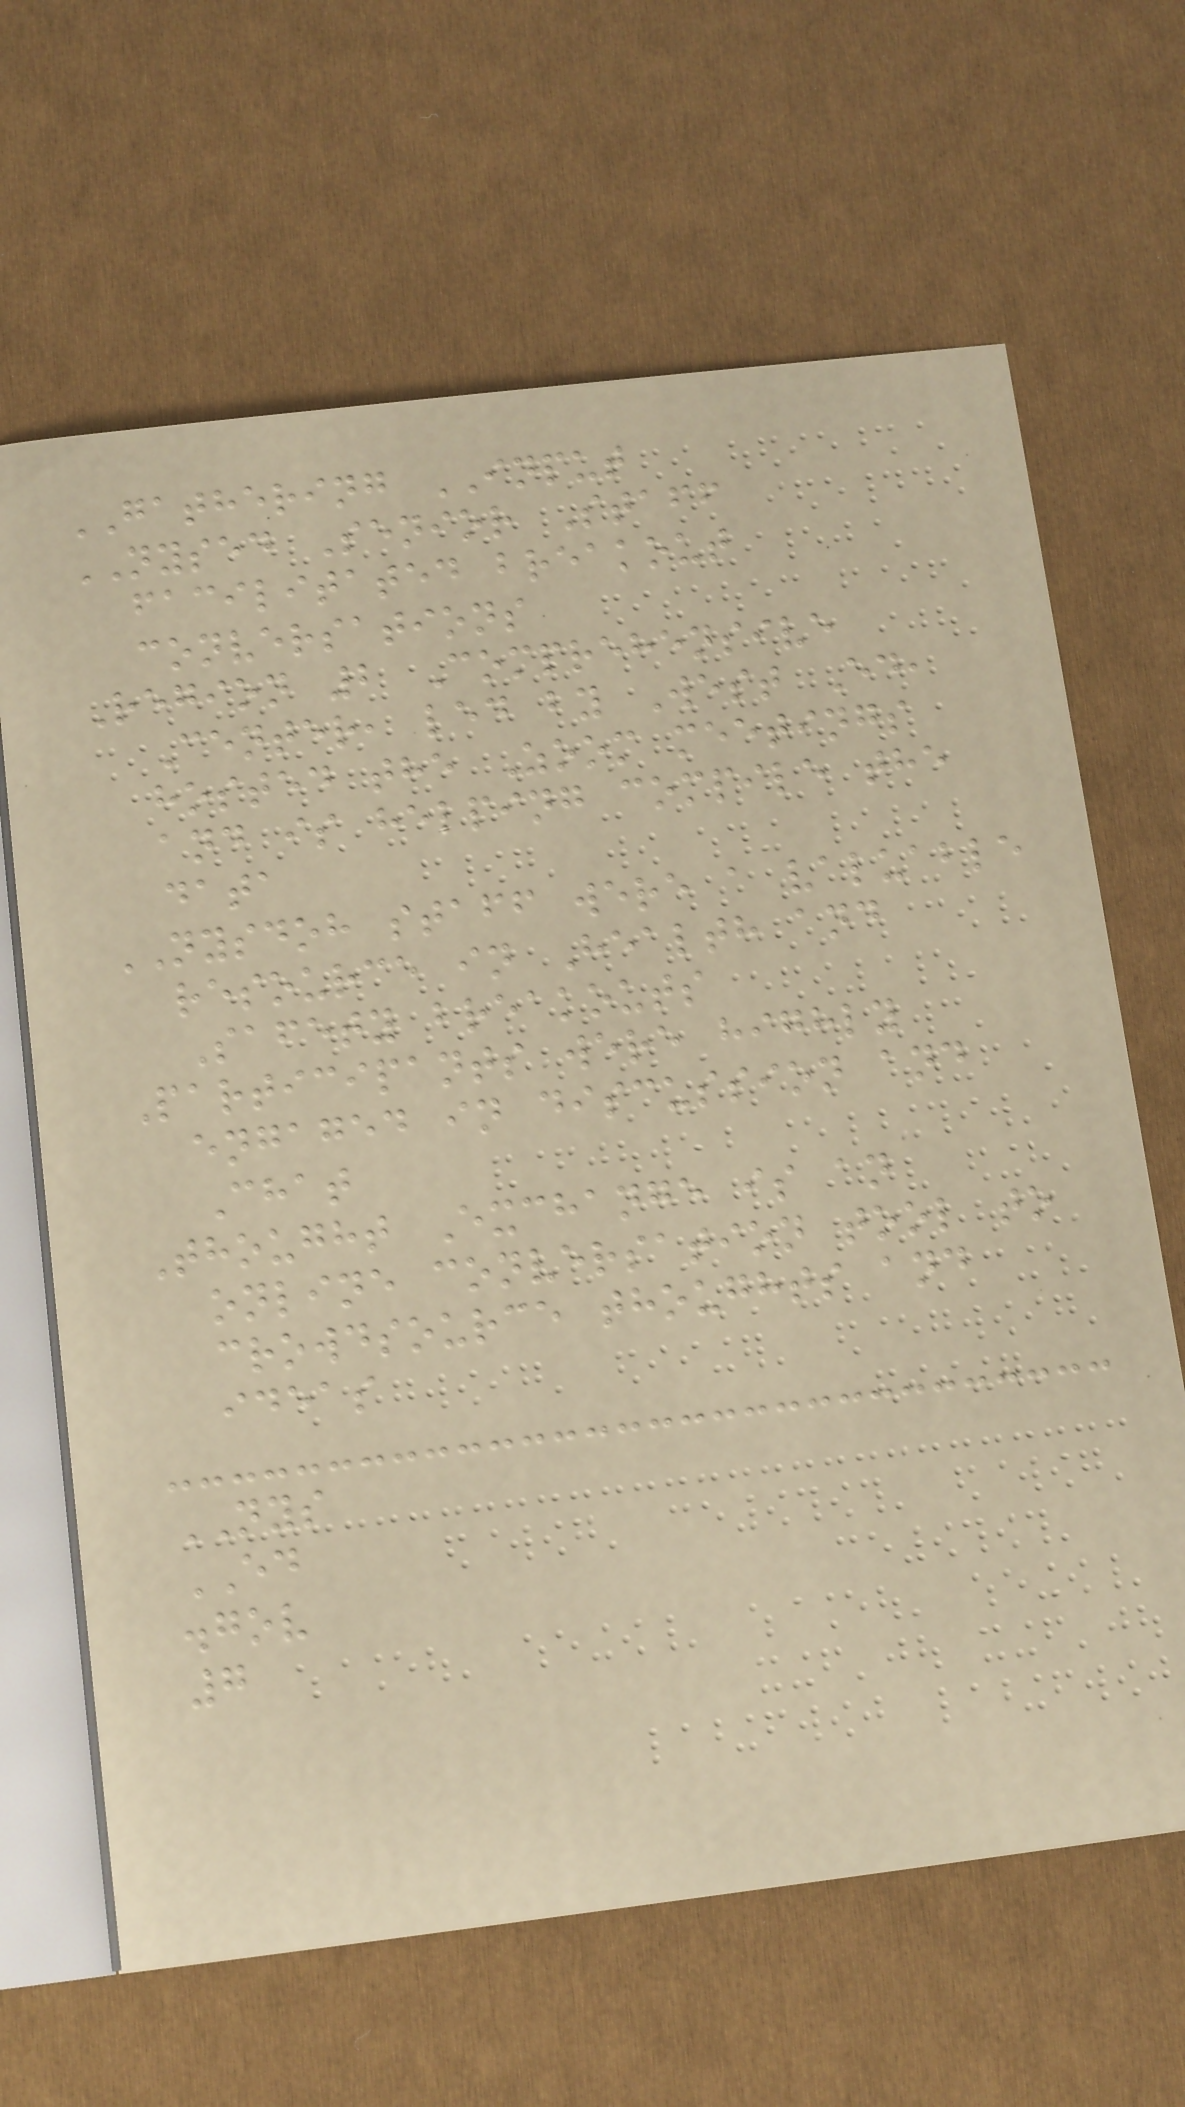GATHERING INPUT
NYSED Senior Staff
facilitated breakout
conversations
Region 2 Comprehensive
Center, led by West Ed,
hosted the Zoom meetings
and is helping compile the
data
NYSDOH staff were a valuable
resource in Health and
Safety breakouts
Participants were highly
engaged in discussion and
Chat
Thought Exchange is an
online conversation tool to
crowdsource thoughts and
ideas
NYS
ED
.gov
7
